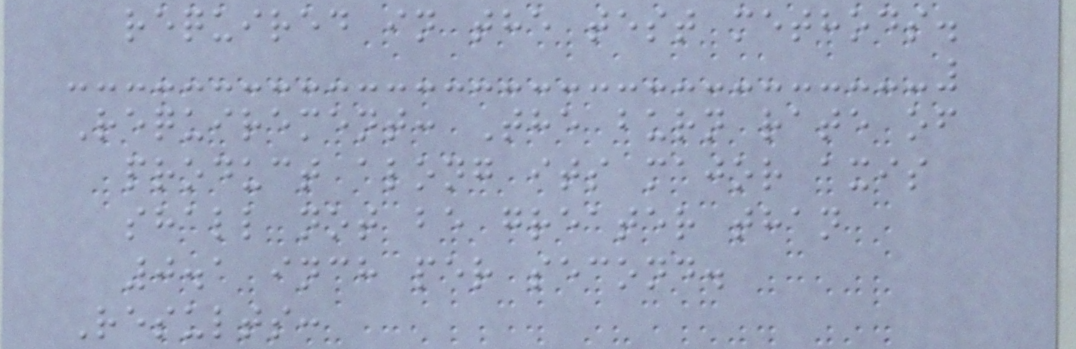required in the test methods.
Requirement: The burn rate of
product along its major axis
shall not be greater than
0.1 inch per second.
Results:
